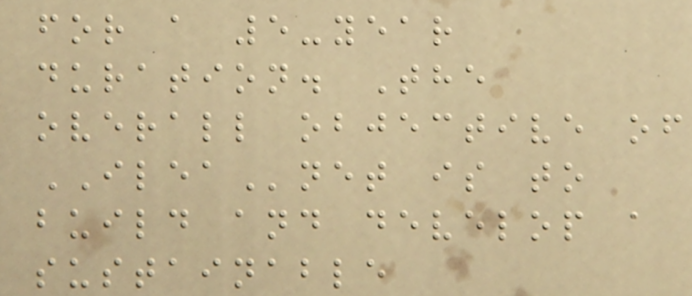for a 5-year
duration. The
overall objective of
ILEAnet is to
build and develop a
sustainable
